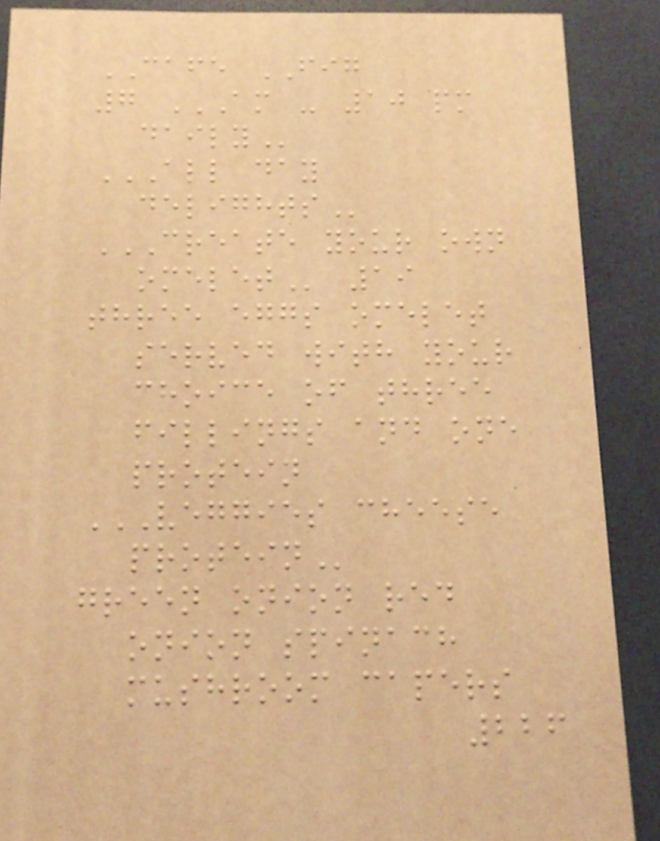CAFE FIG
7 AM - 10 PM
DAILY
ALL DAY
DELIGHTS
CREATE YOUR OWN
OMELET 19
three eggs omelet
served with your
choice of three
fillings and one
protein
VEGGIES CHEESE
PROTEIN
green onion red
onion spinach
mushroom capers
226
